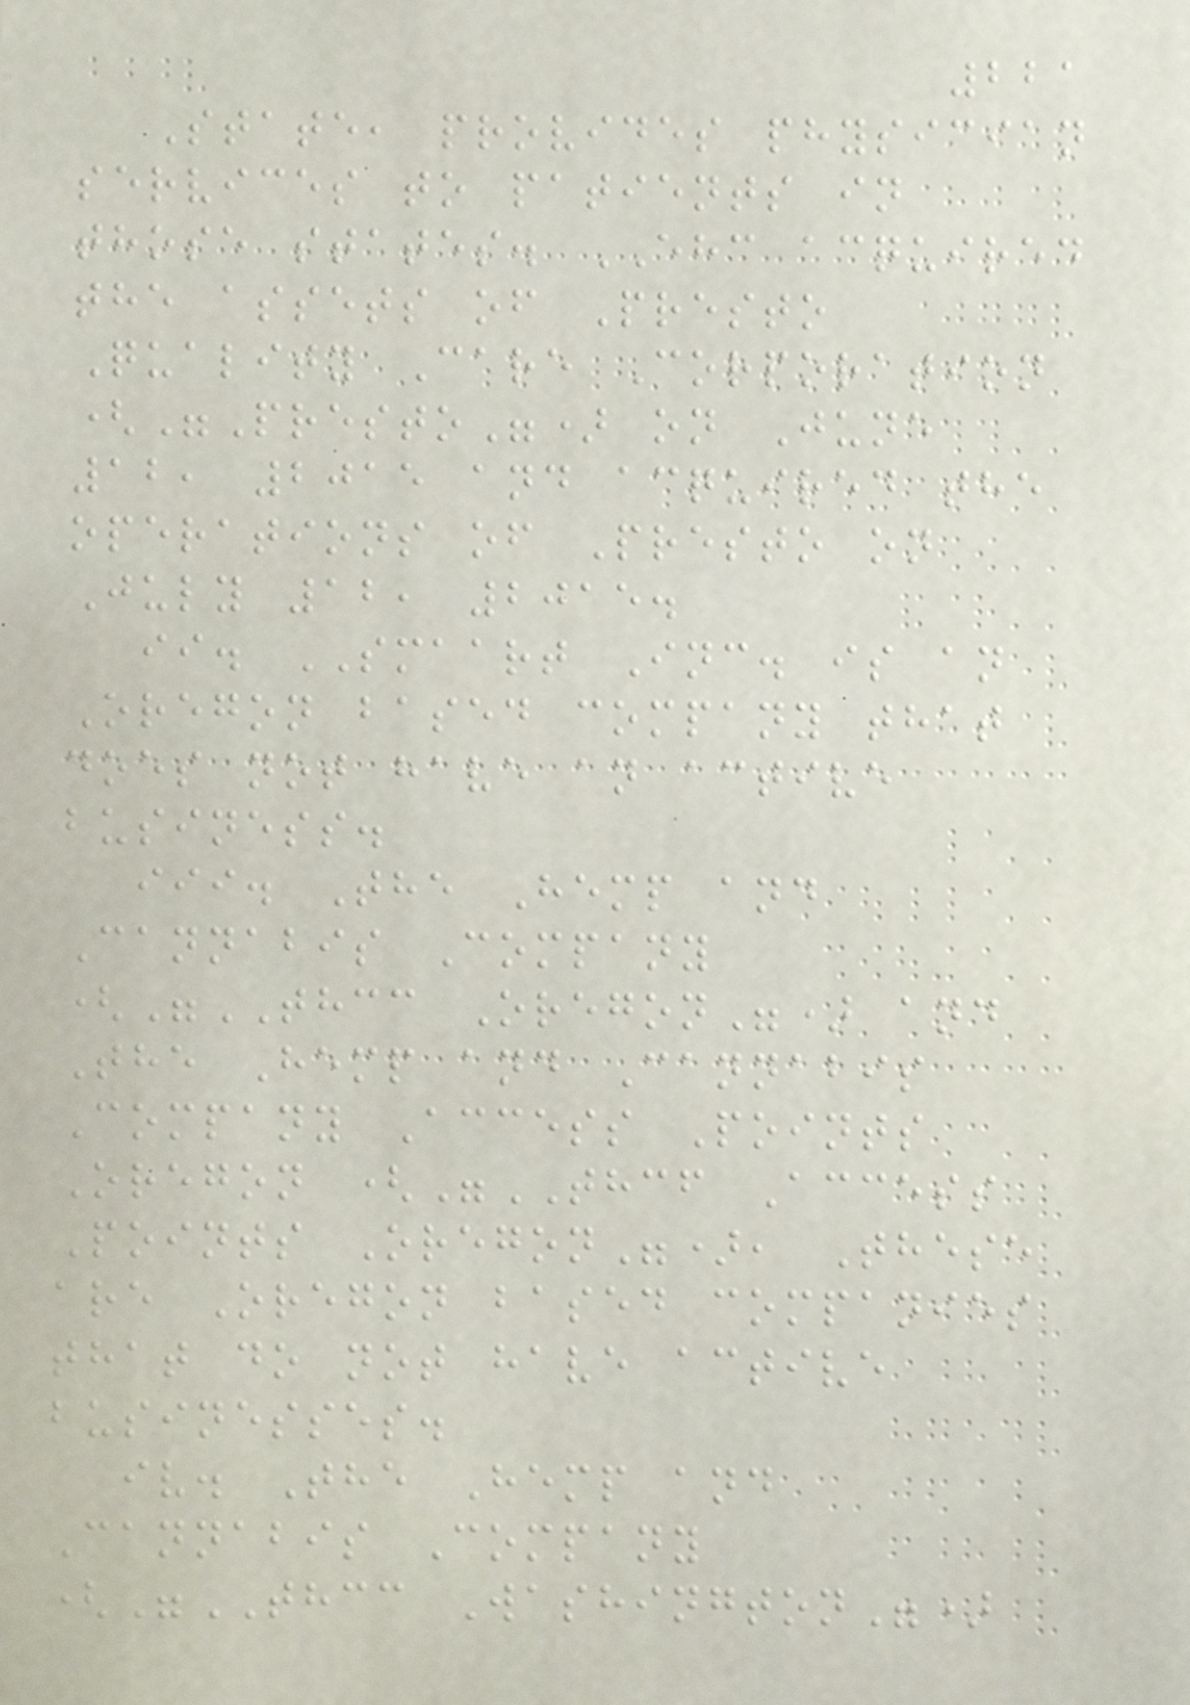221
State, provides physician
services to patients in
those states. EHC acquired
the assets of Presto
Quality Care Corporation
("Presto") on June
12, 2015 and acquired the
operations of Presto on
July 12, 2015.
ii. SMAART Inc. is an
Oregon based company that
does not have an active
business.
iii. The Hemp and
Cannabis Company
("THCC Oregon") and
The Hemp and Cannabis
Company Access Points
Oregon ("THCF Access
Points Oregon"), These
are Oregon based companies
that do not have active
businesses.
iv. The Hemp and
Cannabis Company
("THCC Washington")
